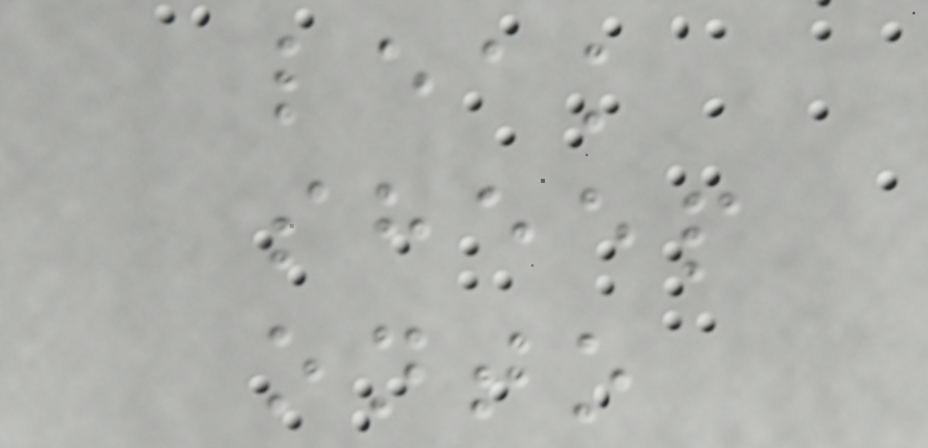leak
sheep
onto
